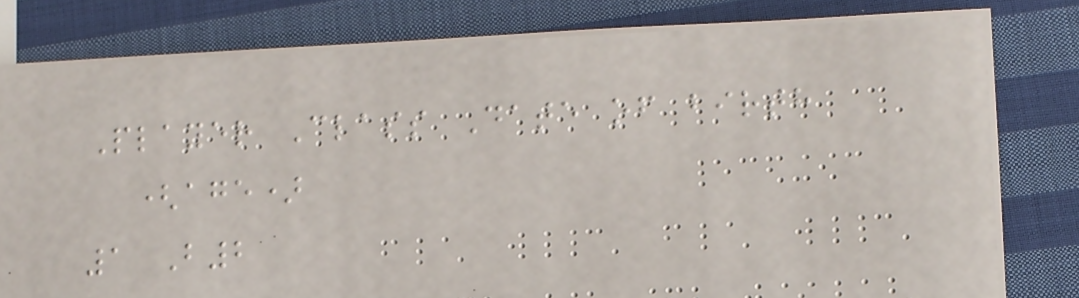Player Class Date of birth
(age)
1 B2
